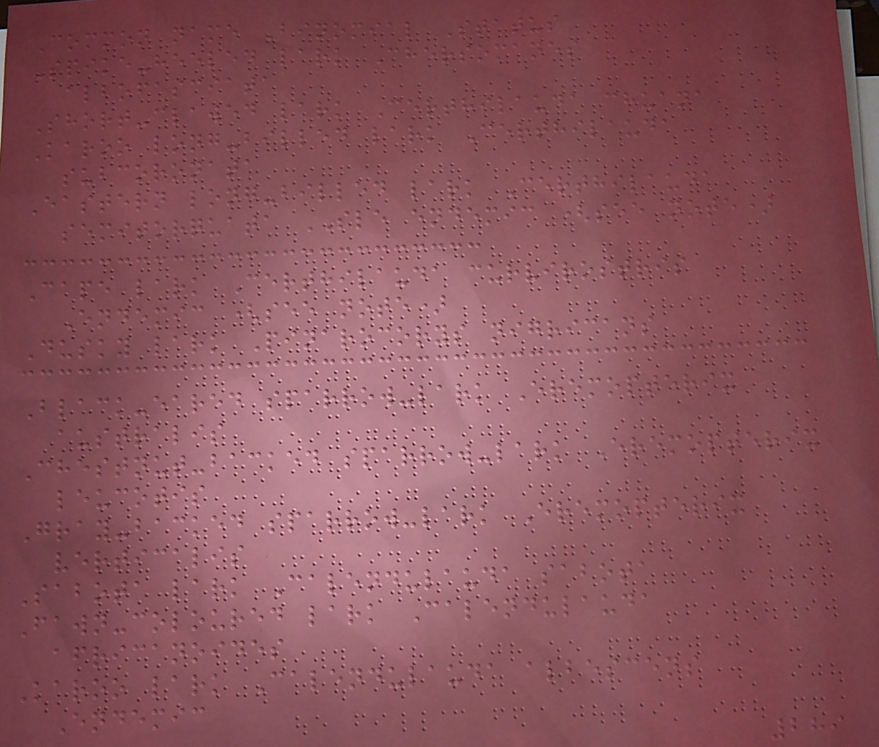Common name Binomial Status
Spike-heeled lark Chersomanes
albofasciata
Short-clawed lark Certhilauda chuana
Karoo long-billed lark Certhilauda
subcoronata
Eastern long-billed lark Certhilauda
semitorquata SLE endemic (see note)
Cape lark Certhilauda curvirostris
Endemic (see note)
Dusky lark Pinarocorys nigricans
Black-eared sparrow-lark Eremopterix
australis
Chestnut-backed sparrow-lark Eremopterix
leucotis
Gray-backed sparrow-lark Eremopterix
verticalis
Sabota lark Calendulauda sabota
Fawn-coloured lark Calendulauda
africanoides
Karoo lark Calendulauda albescens
Endemic
289
